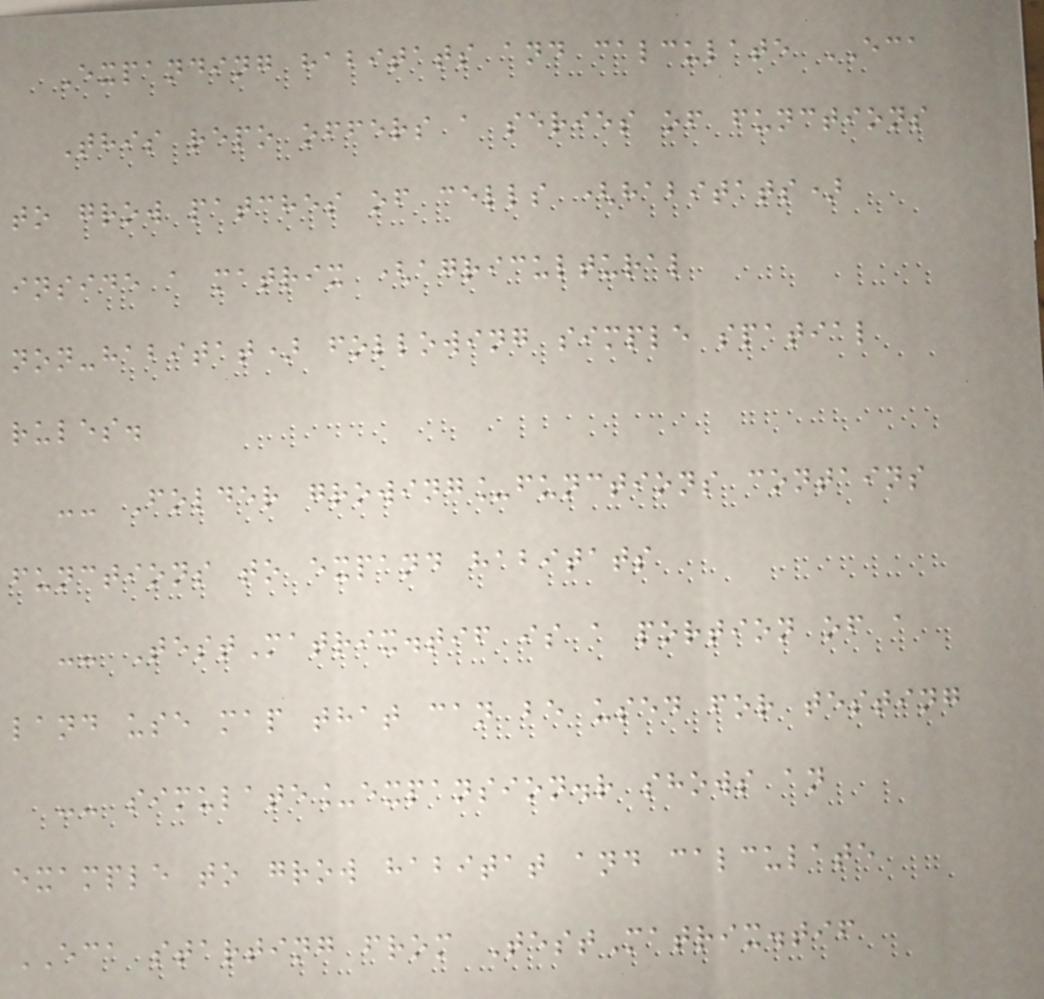Expanding habitats and calculate ECA
This repo offers a series of functions
to grow patches of cells (habitats)
inside a matrix (agricultural
non-habitat) following simple spatial
rules.
-- Folder growing_functions contains
functions to expand habitats
-- TestMatrix.tif is a portion of a
land use map that can be used for testing
-- simulate_expansion.r shows an
example to grow habitat and calculate
ECA starting from TestMatrix.tif
